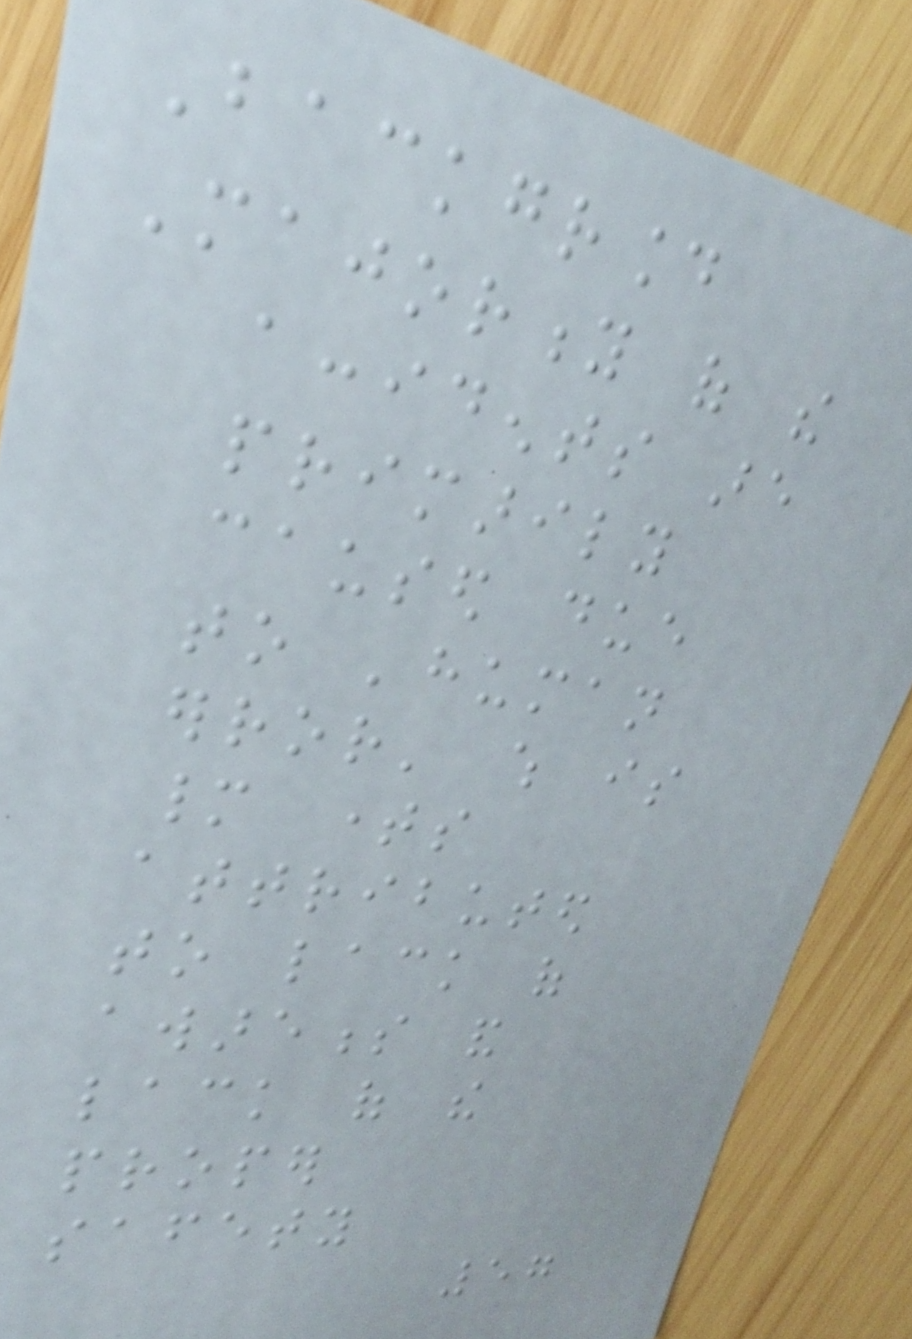Background
Majority of the
accidents are
primarily
caused due
to 'human
error' which is
many times
attributed
to lack of
awareness and
lack of the
proper
safety
57
